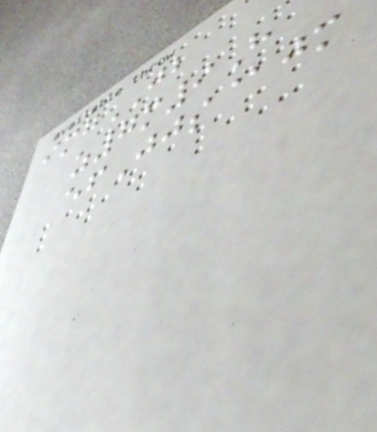imgJB
z7m9H
efJjs@jm
